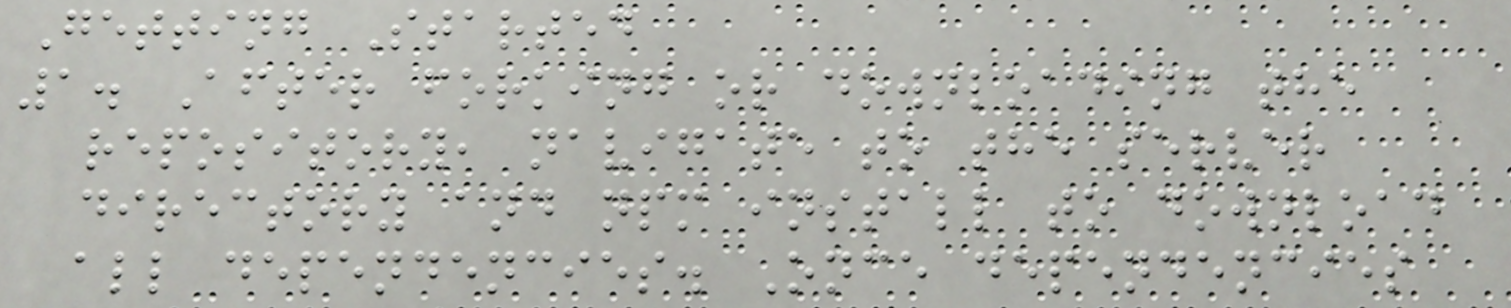Getting Started
1. After forking or downloading the
repository, navigate to the server
directory and npm install to download
all dependencies. Once dependencies
